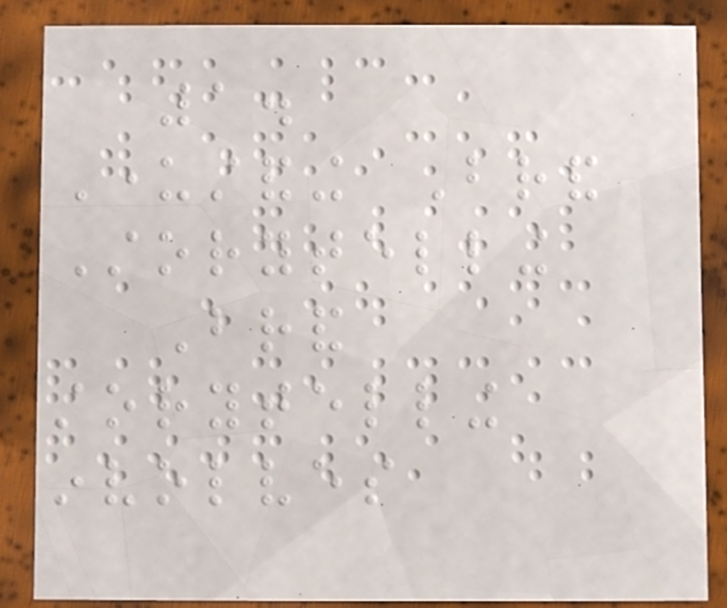1.
Understanding Brand
Storytelling
Brand
storytelling
involves
